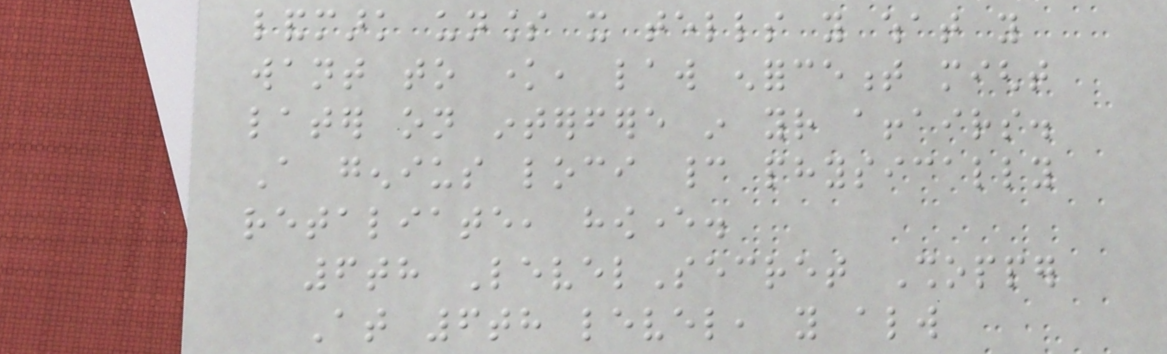landmark unless it tells you what you
want to know, law enforcement might
later on interfere in your affairs.
A genius loci cannot physically
retaliate, however.
6th LevelSecret Shopper
At 6th level, you always
